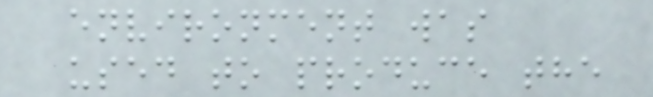environment was
used to produce the
